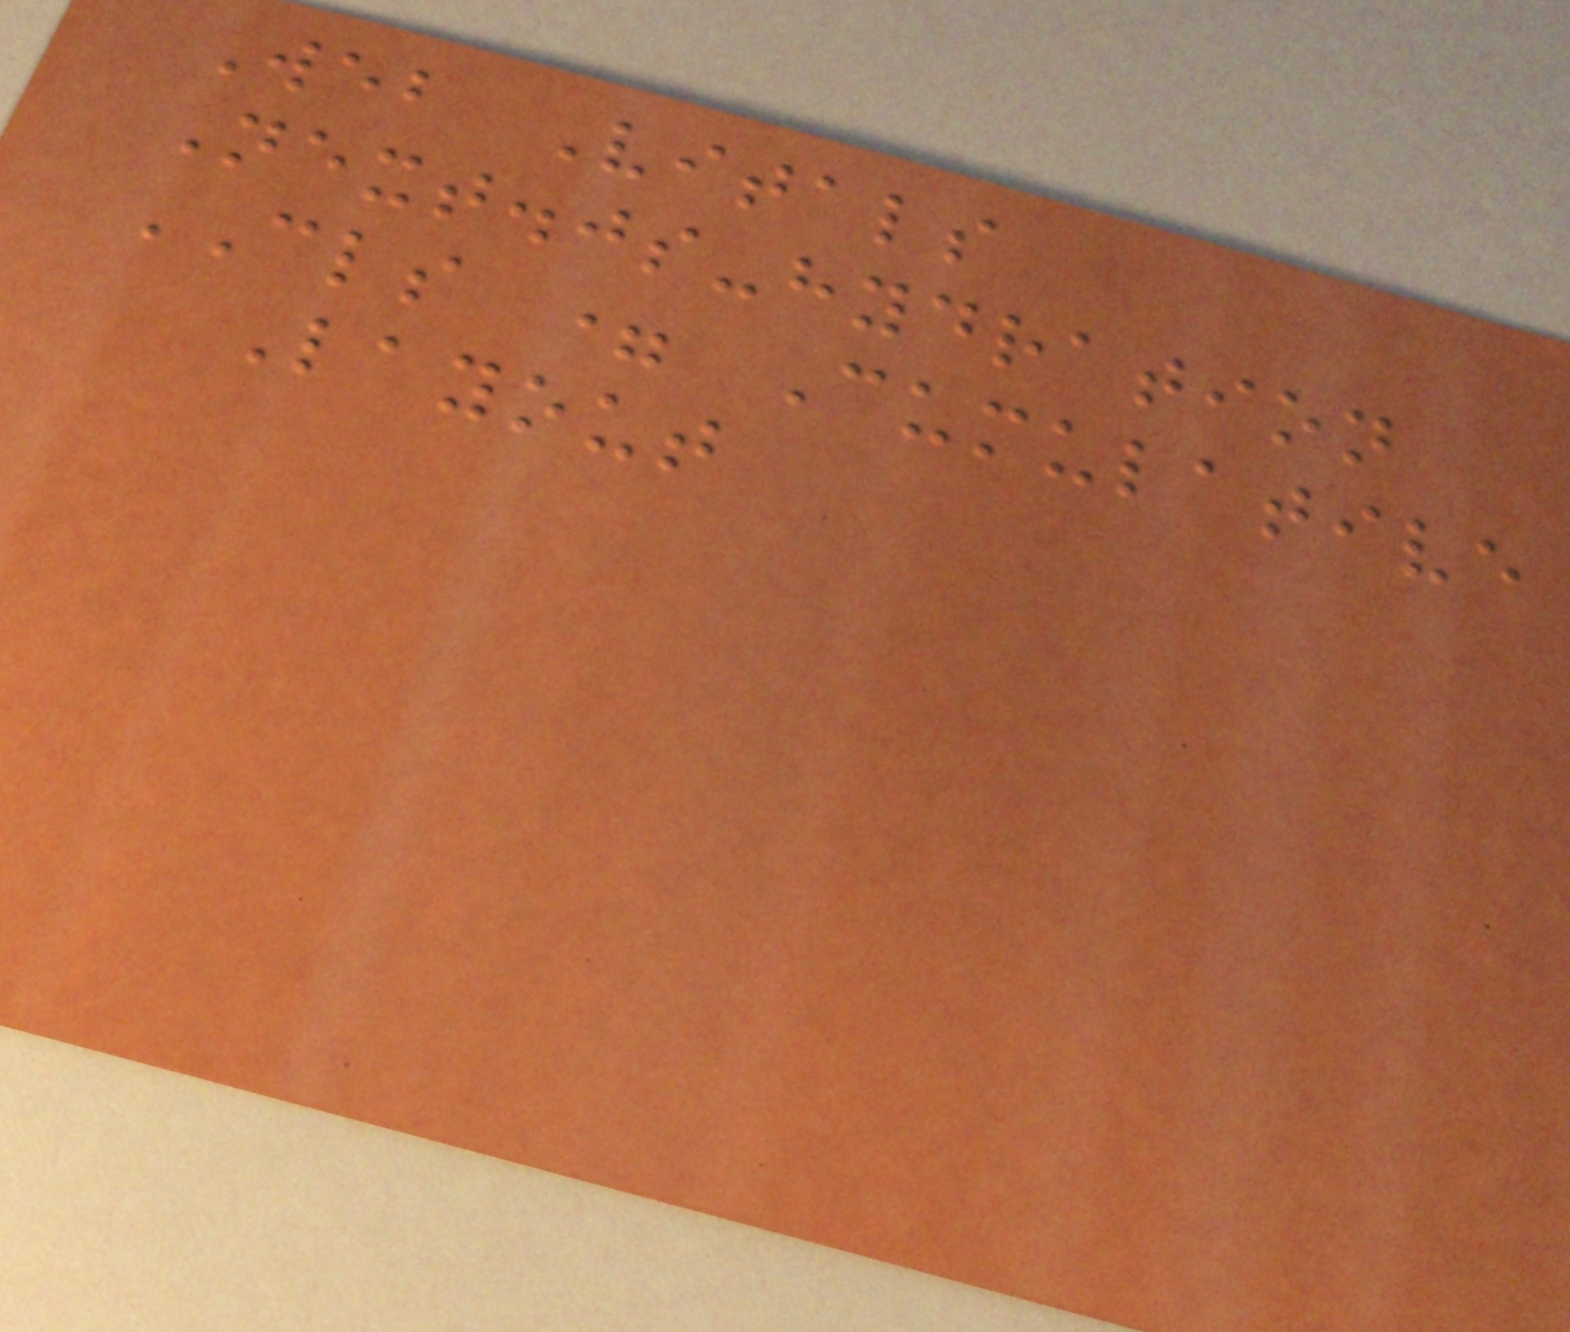Web Vitals
Next.js-hydration
CLS = Cumulative
Layout
